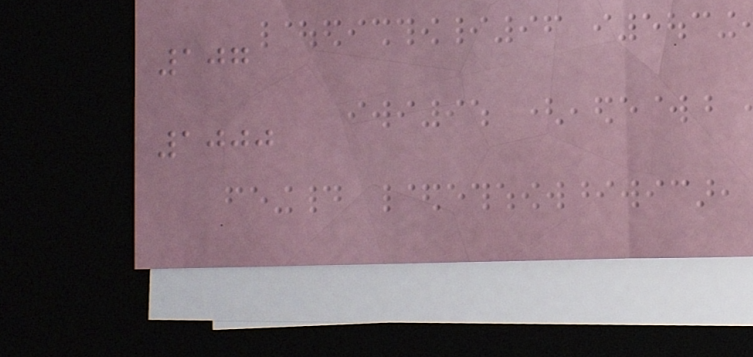107
1000
